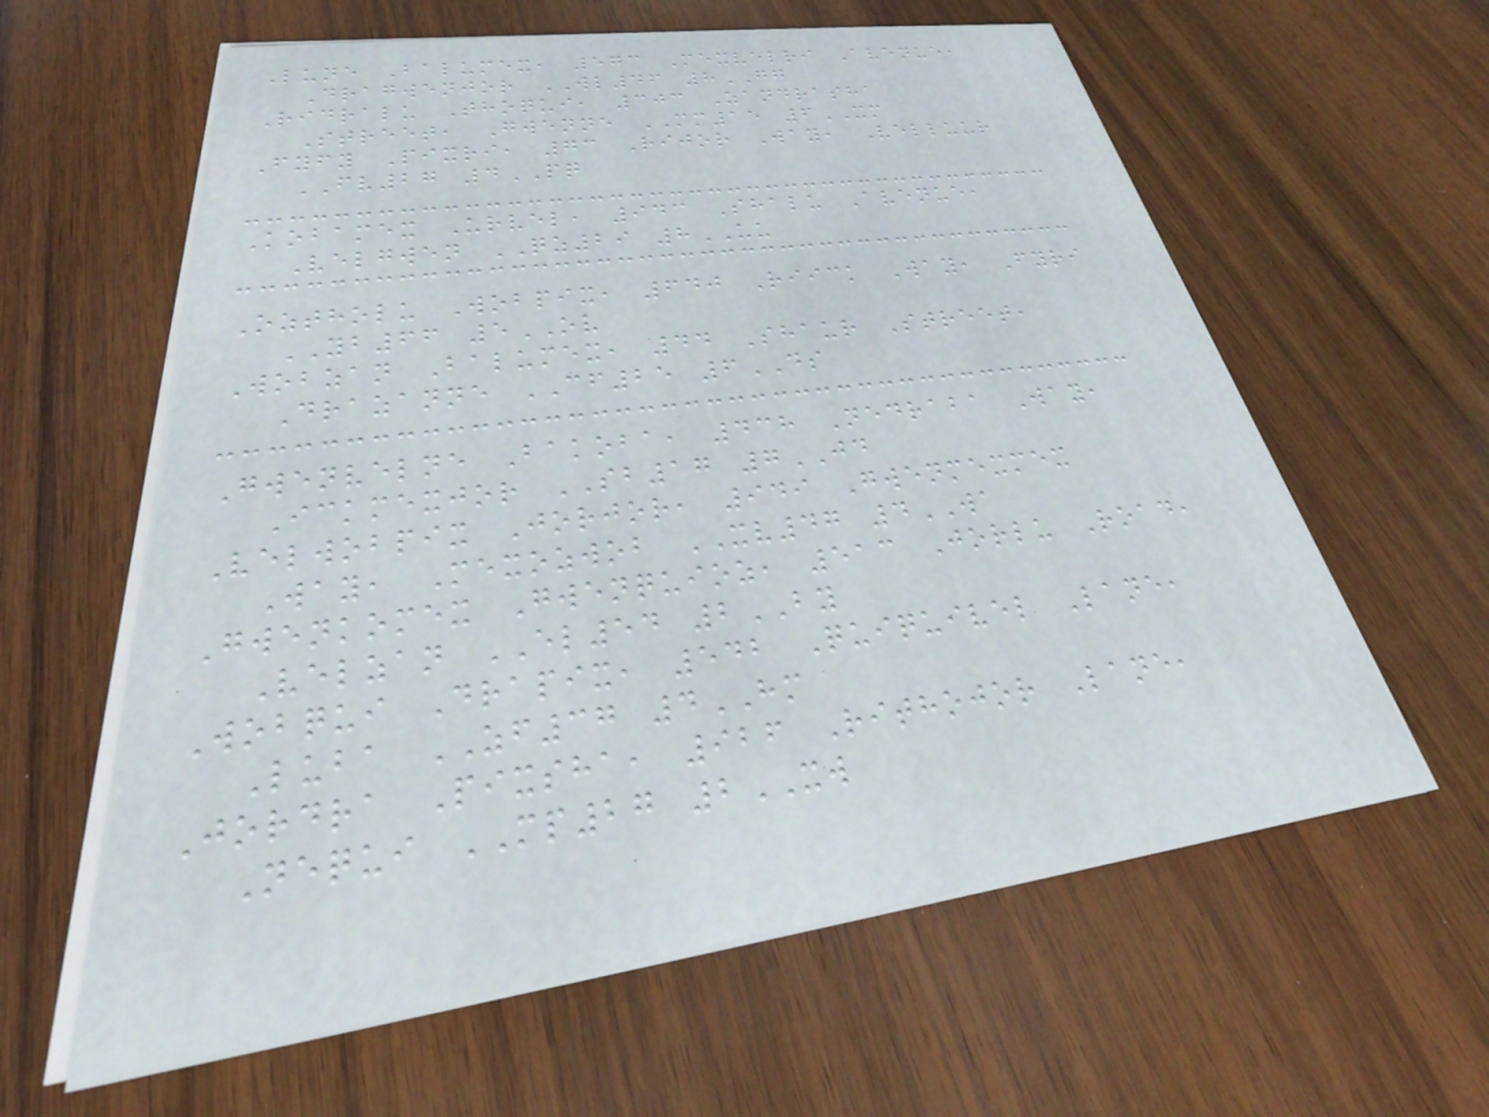Lune Balumex, 573 Mexvelri Avenue,
Dragwenjor WL46 8GG
Ridralu Thoqui, 303 Zandrasha
Street, Gwenne MM15 6XM
Fyfy Pixri, 73 Rijor Way, Velluur
FV27 4PQ
Kobamex Urvel, 943 Shalu Avenue,
Velgwen QZ29 8UU
Oztholu Wobpix, 640 Riick Way, Fyri
YB66 5OV
Wobzan Balumex, 44 Shaur Street,
Drazanne CF25 6DS
Gwenvelne Bakoba, 438 Nedraba Way,
Ickmexjor SB17 7JD
Velwobpix Jorjor, 949 Gwenmexmex
Way, Mexozwob XV47 4WA
Gwenkomex Gwenquioz, 513 Jorlu Road,
Velzan EL54 2BY
Wobqui Drapix, 542 Quiquivel Lane,
Luba ZF37 4HM
Jordra Pixsha, 926 Rithojor Lane,
Nequi MP27 2XW
